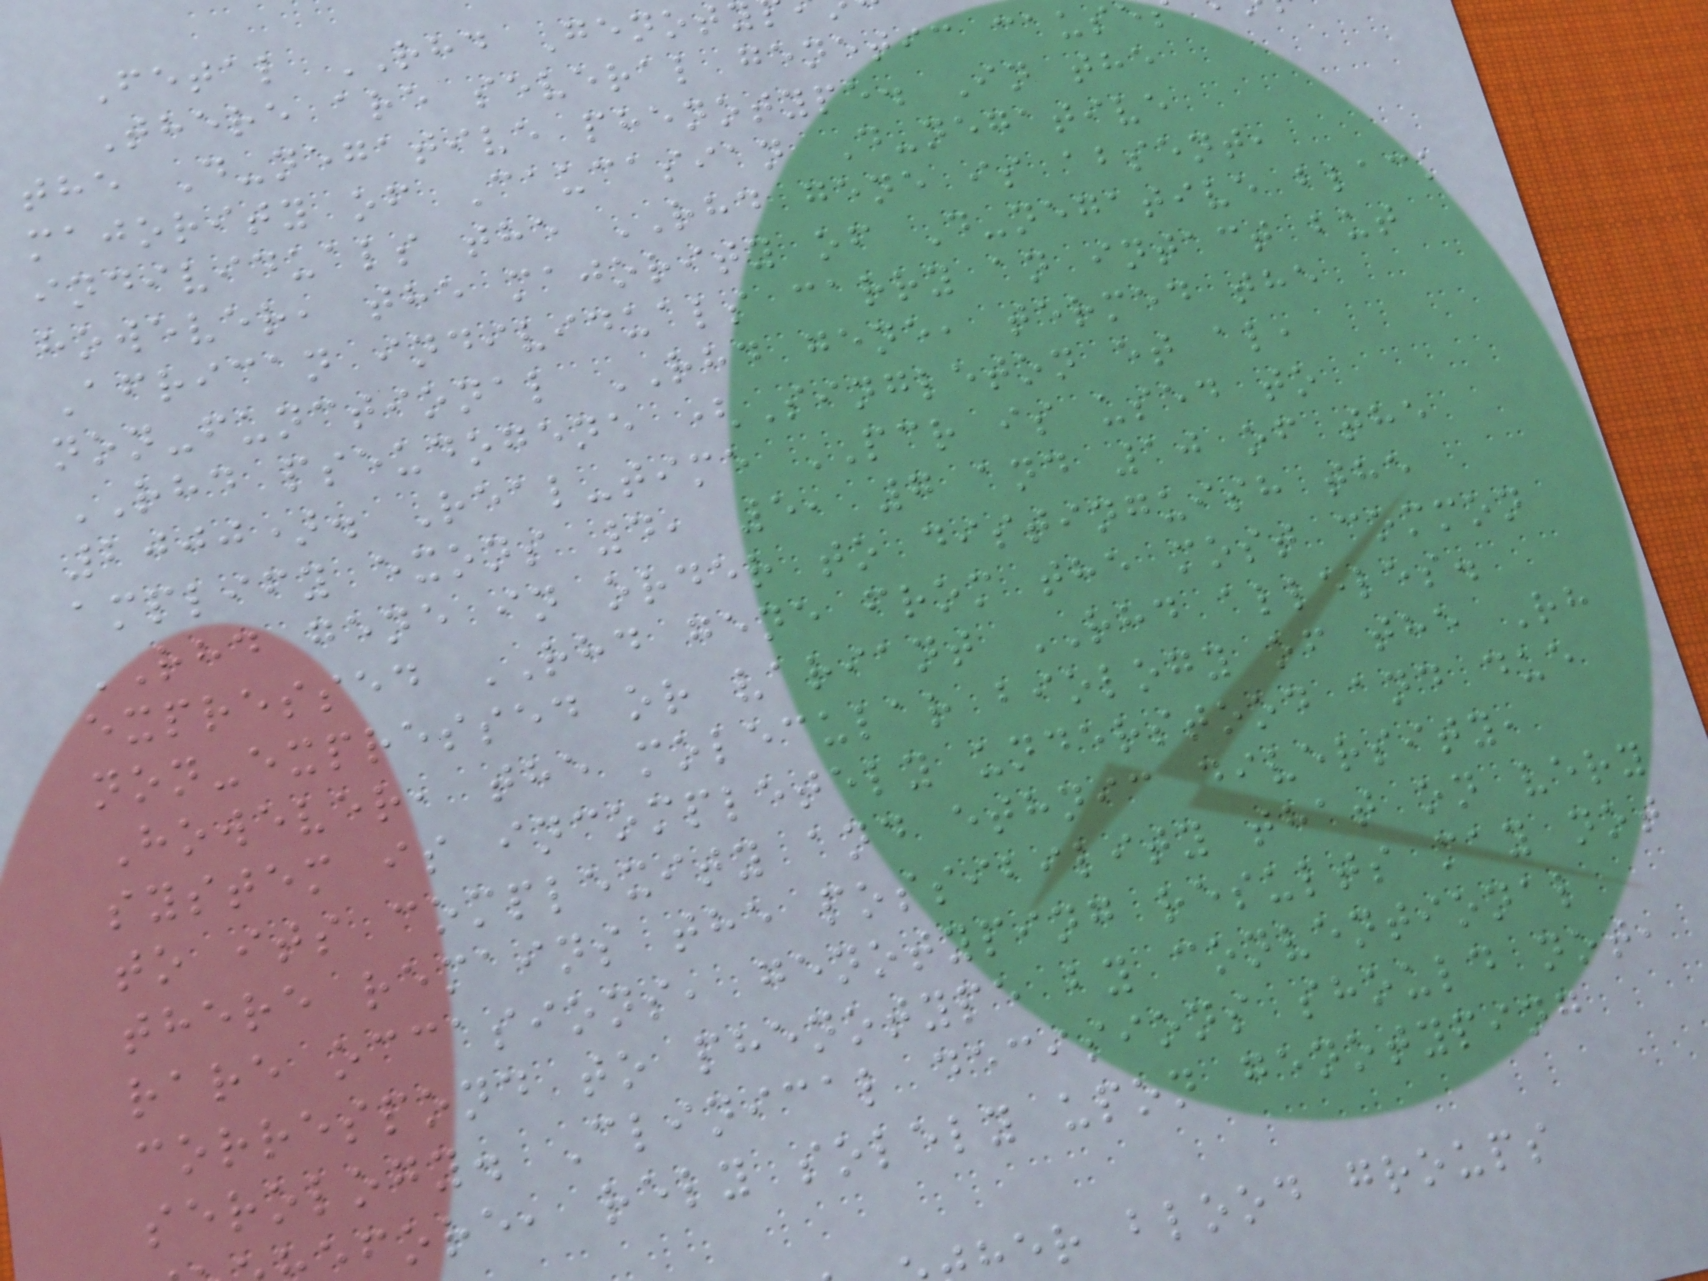Fetal RHD Genot
There are several genetic cause
the D-negative phenotype. In the
majority of Caucasian D-negative
individuals the RHD gene is absent,
however, the majority of D-negative black
African individuals carry an intact but
non-functional RHD gene, termed the
RHD pseudogene (Singleton et al,
2000). Real-time PCR is used to
amplify exons 4, 5, 7 and 10 of the
RHD gene in order to distinguish the
expressed RHD gene from the most common
non-expressed or variant RHD alleles.
However, the molecular biology of the Rh
system is incompletely understood and due
to its complexity and ethnic diversity,
there remains the possibility that on very
rare occasions, genotyping results may not
correspond to phenotype by conventional
serology. Clinical decisions should not,
fore, rely solely upon genotyping
er blood groups
